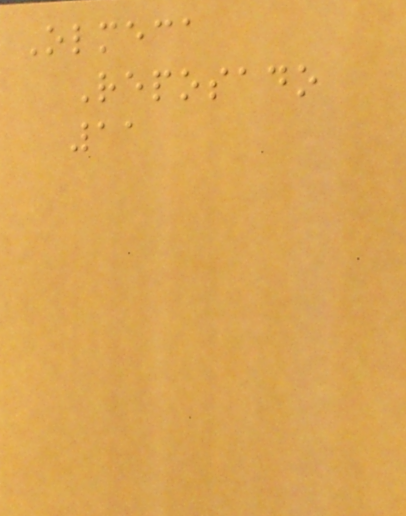Olmeca
Reposado
11
